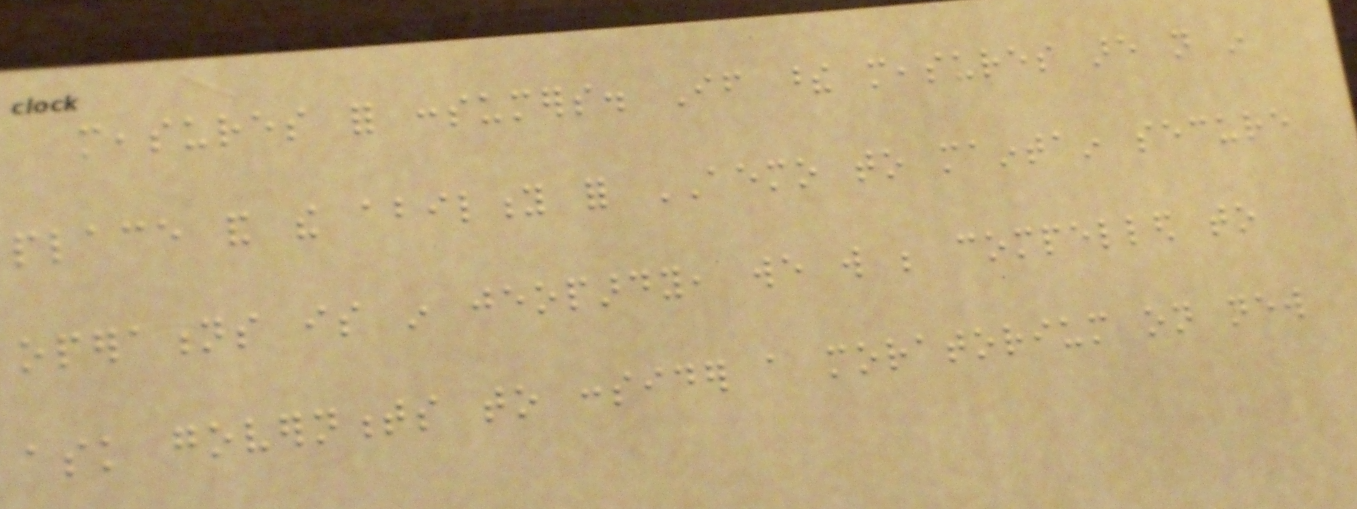measures for consumers. If these measures are not in
place and the ability for AEMO to maintain secure
operations is in jeopardy, we will be compelled to
ask governments to consider a moratorium on new
